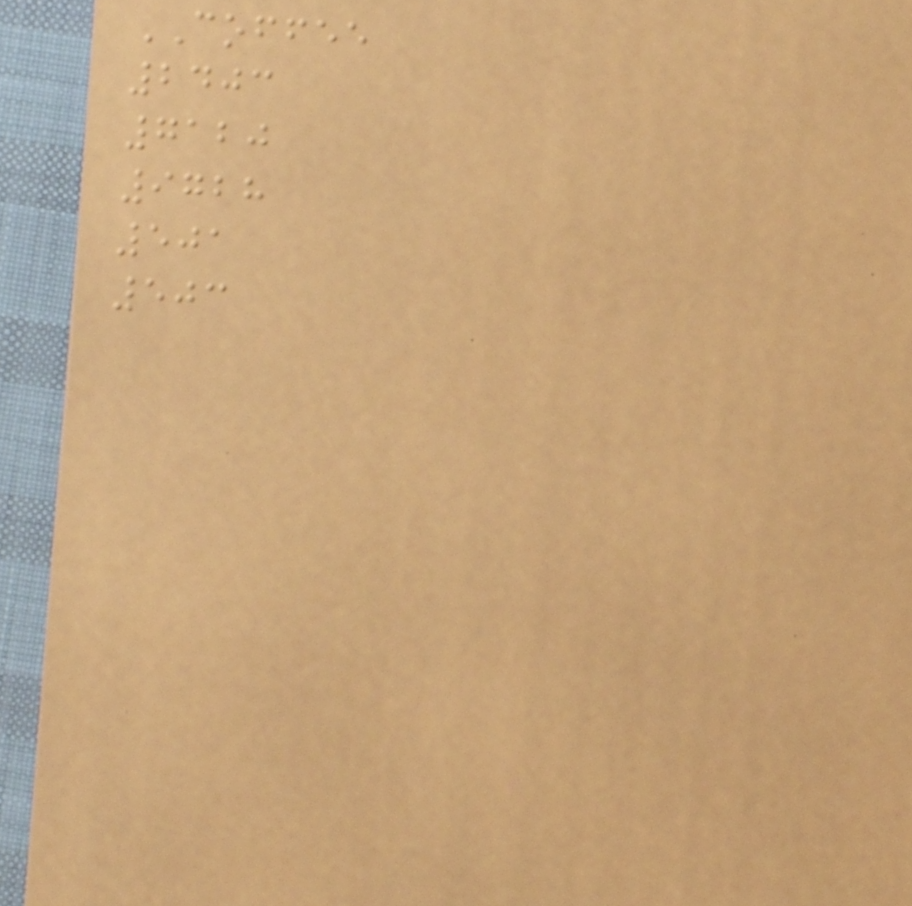COFFEE
2403
7120
9728
501
503
